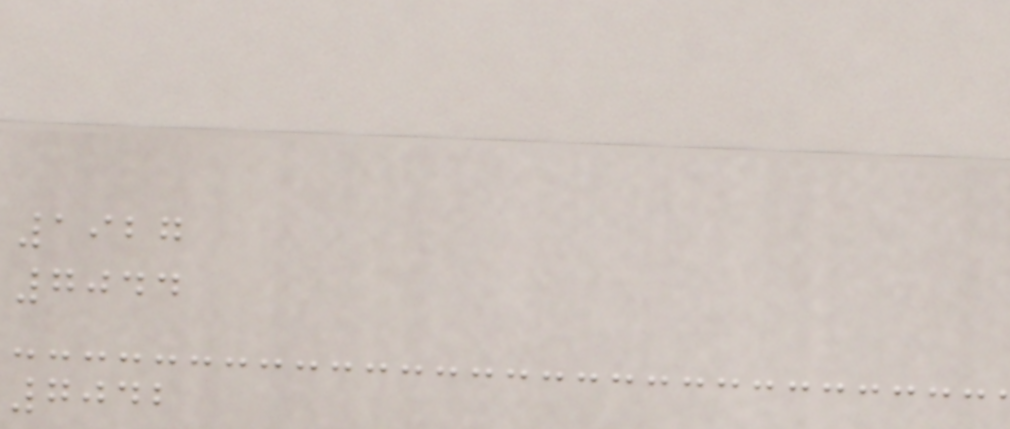1927
7044
7042
